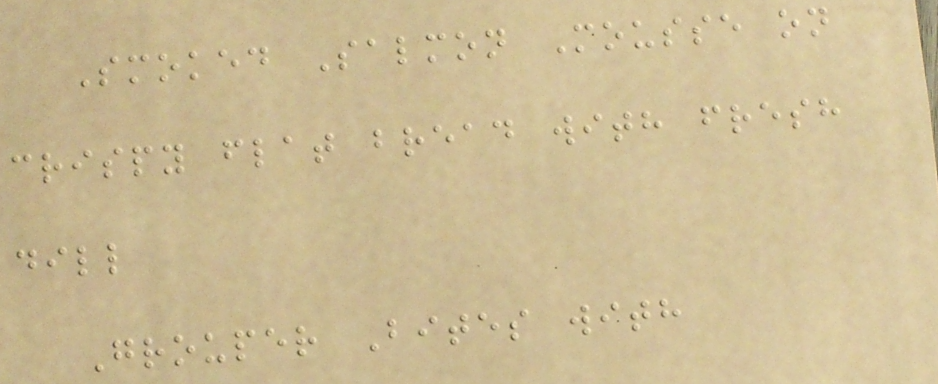Smoked Salmon Mousse on
crispy flat bread with fresh
dill
Grouper Bites with
